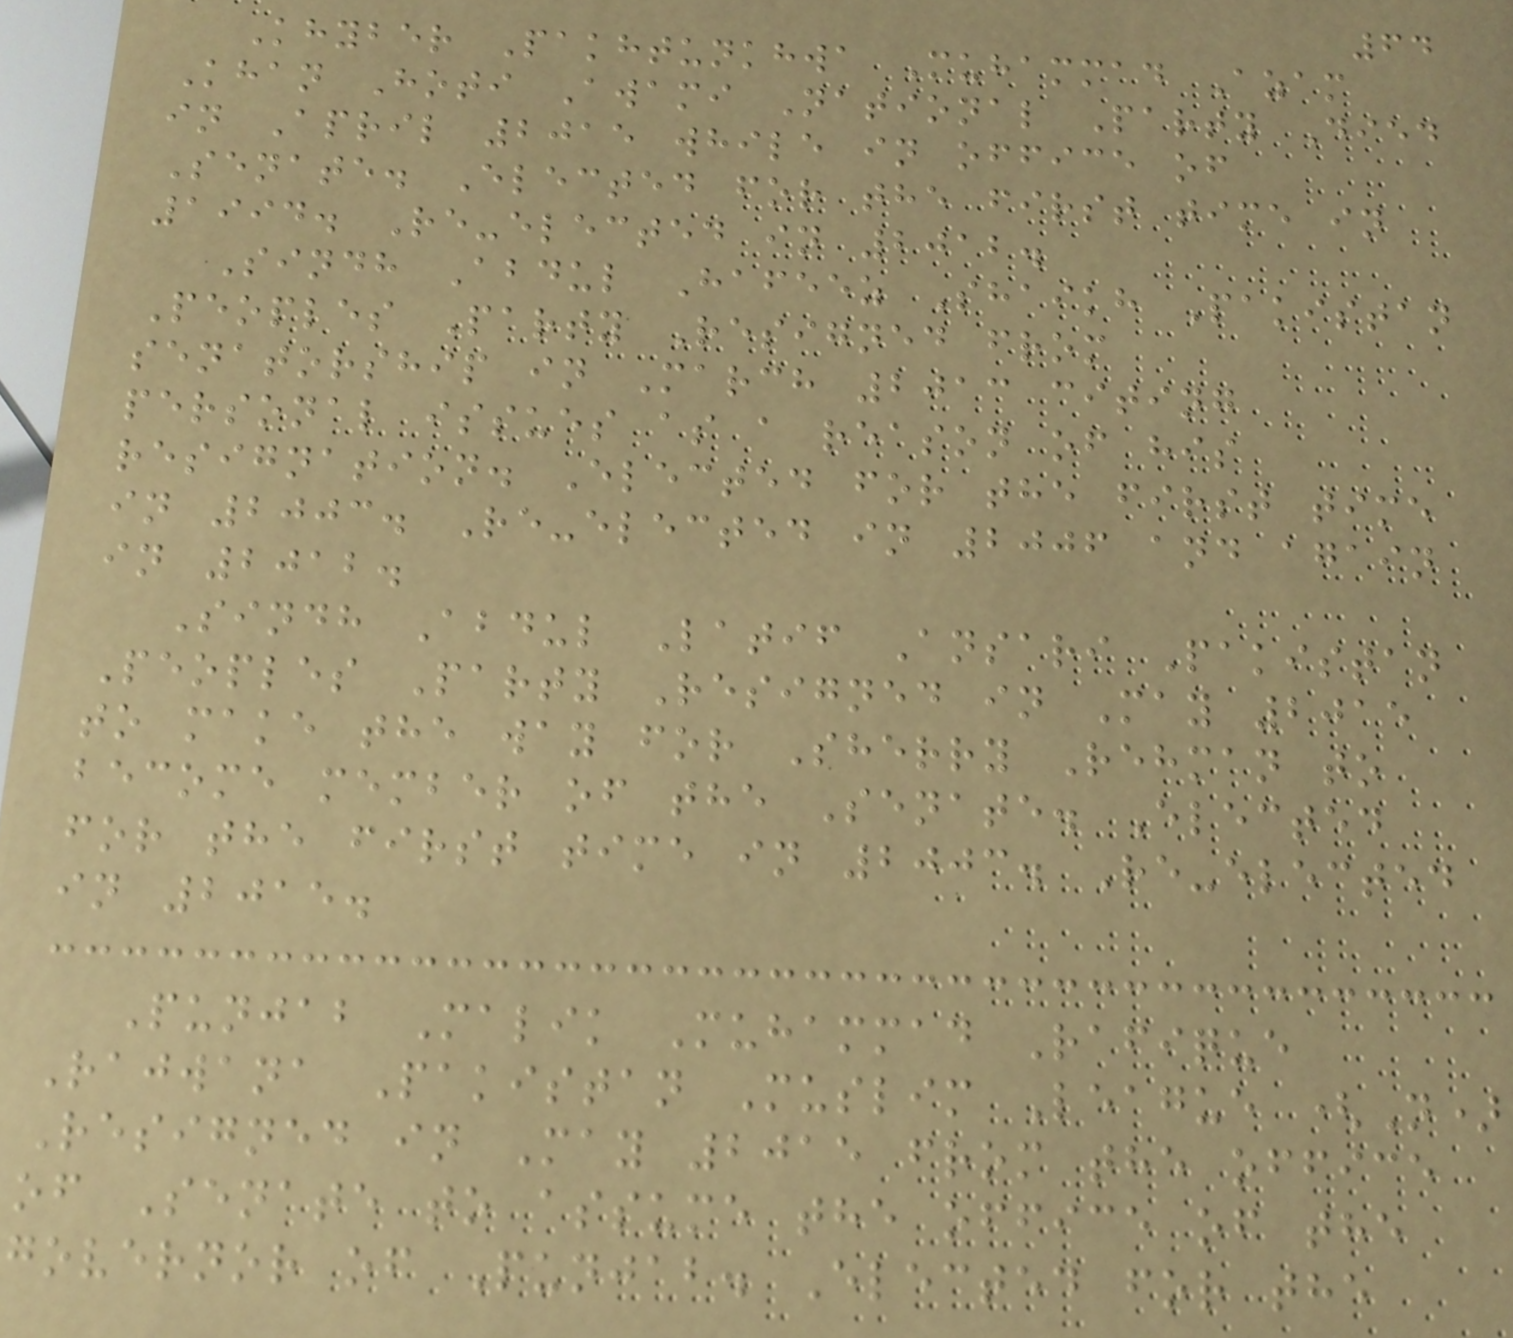64
Khyber Pakhtunkhwa Muhammad Azam
Khan Hoti Awami National Party Died
in April 2015 while in office of
Senate. Elected for the first time in
1994. Re-elected in 2012.
Sindh Abdul Hafeez Shaikh Pakistan
Peoples Party Resigned from
senatorship in March 2013 citing
personal issues as a reason of his
resignation. Elected for the first time
in 2003. Re-elected in 2006 and again
in 2012.
Sindh Abdul Latif Ansari Pakistan
Peoples Party Resigned in May 2015
to make the way for Sherry Rehman to
become member of the Senate. Elected
for the first time in 2003. Re-elected
in 2015.
Punjab Malik Muhammad Rafique
Rajwana Pakistan Muslim League (N)
Resigned in May 2015 from the office
of Senate to assume the office of the
governor of Punjab. Elected for the
